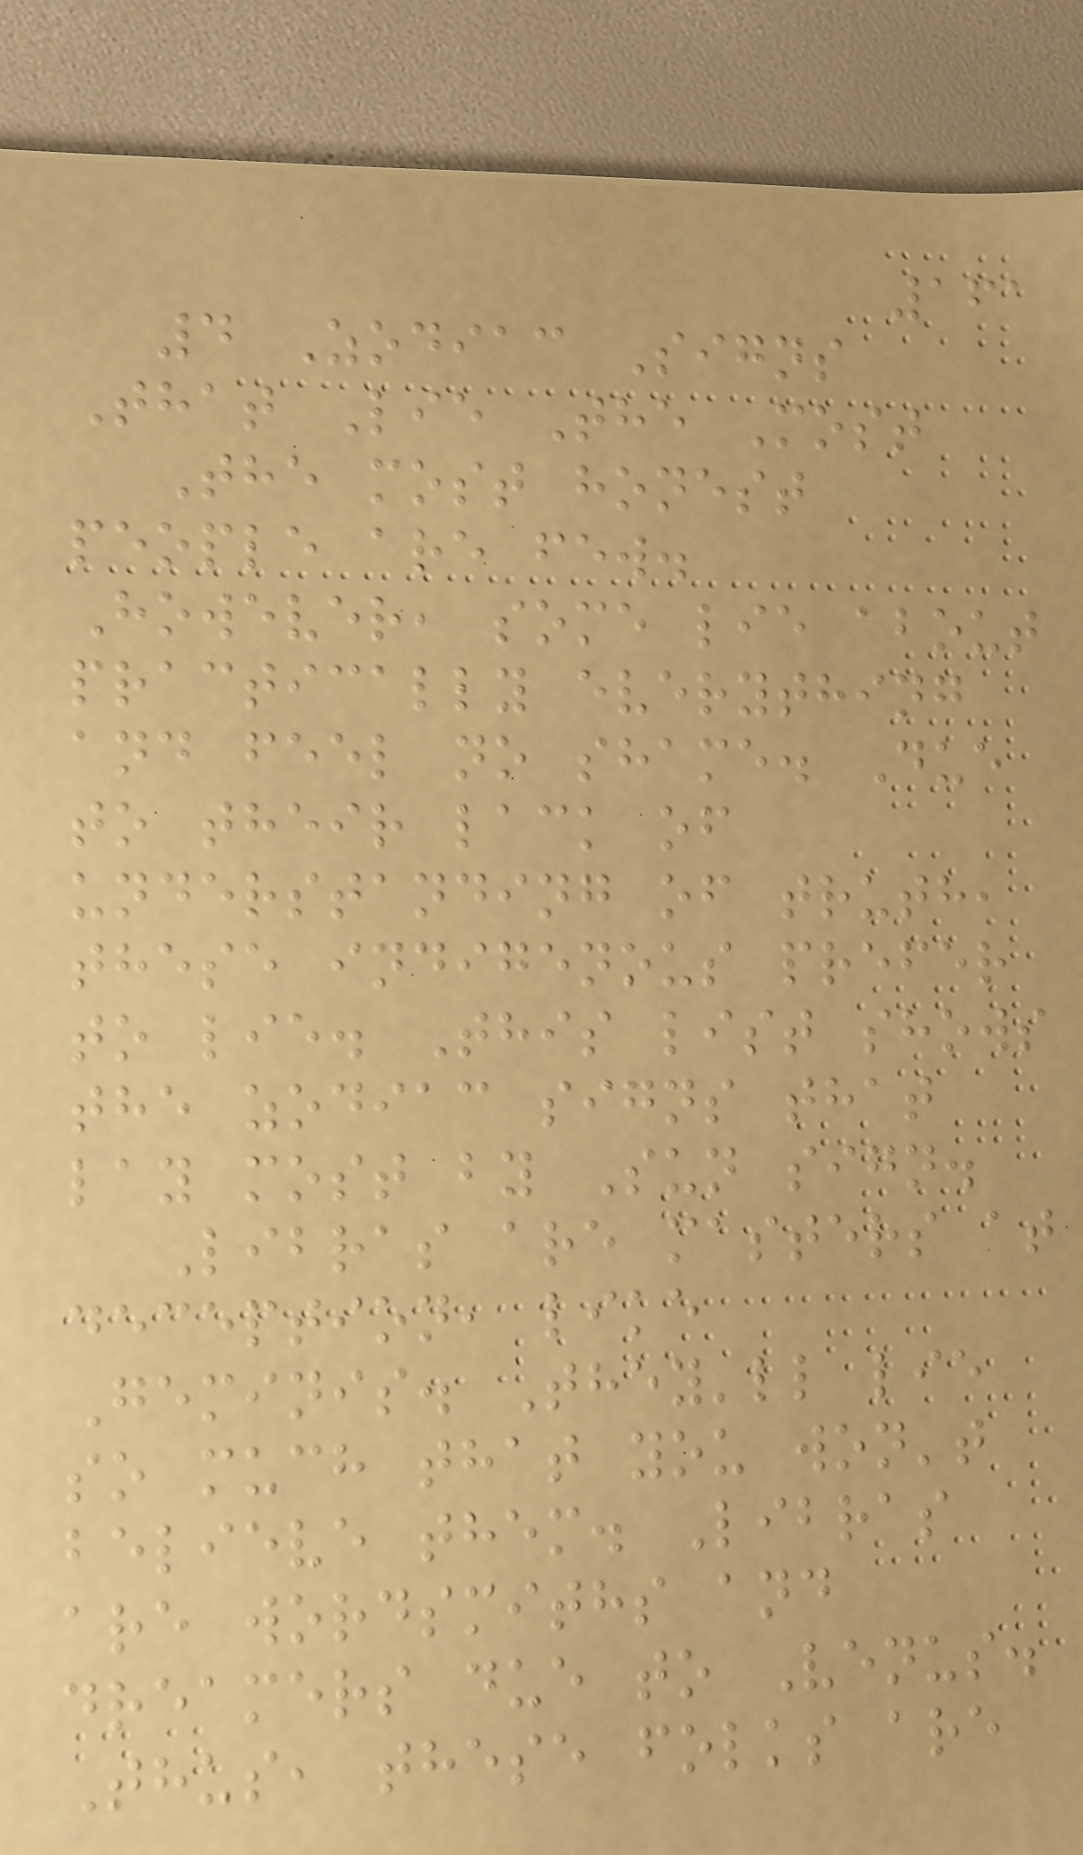161
4 Zodiac Signs
That Lie The Most
The most honest
people are few.
However, some lie about
practically everything
and feel no shame. Due
to their lack of
understanding of truth,
these indigenous prefer
to lie. This list shows
the zodiac signs that
lay most by Sun sign.
Libras are masters at
deception, like
Geminis. They'll lie
so much that you won't
believe them. Libras
are wordsmiths and
dreamers due to Venus.
Thus, these folks are
